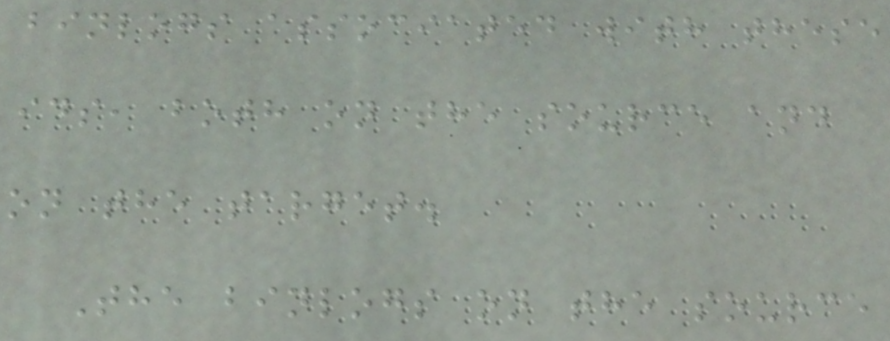binlogs associated with these
ids, both on the source and
on the target.
The binlogs on the source
